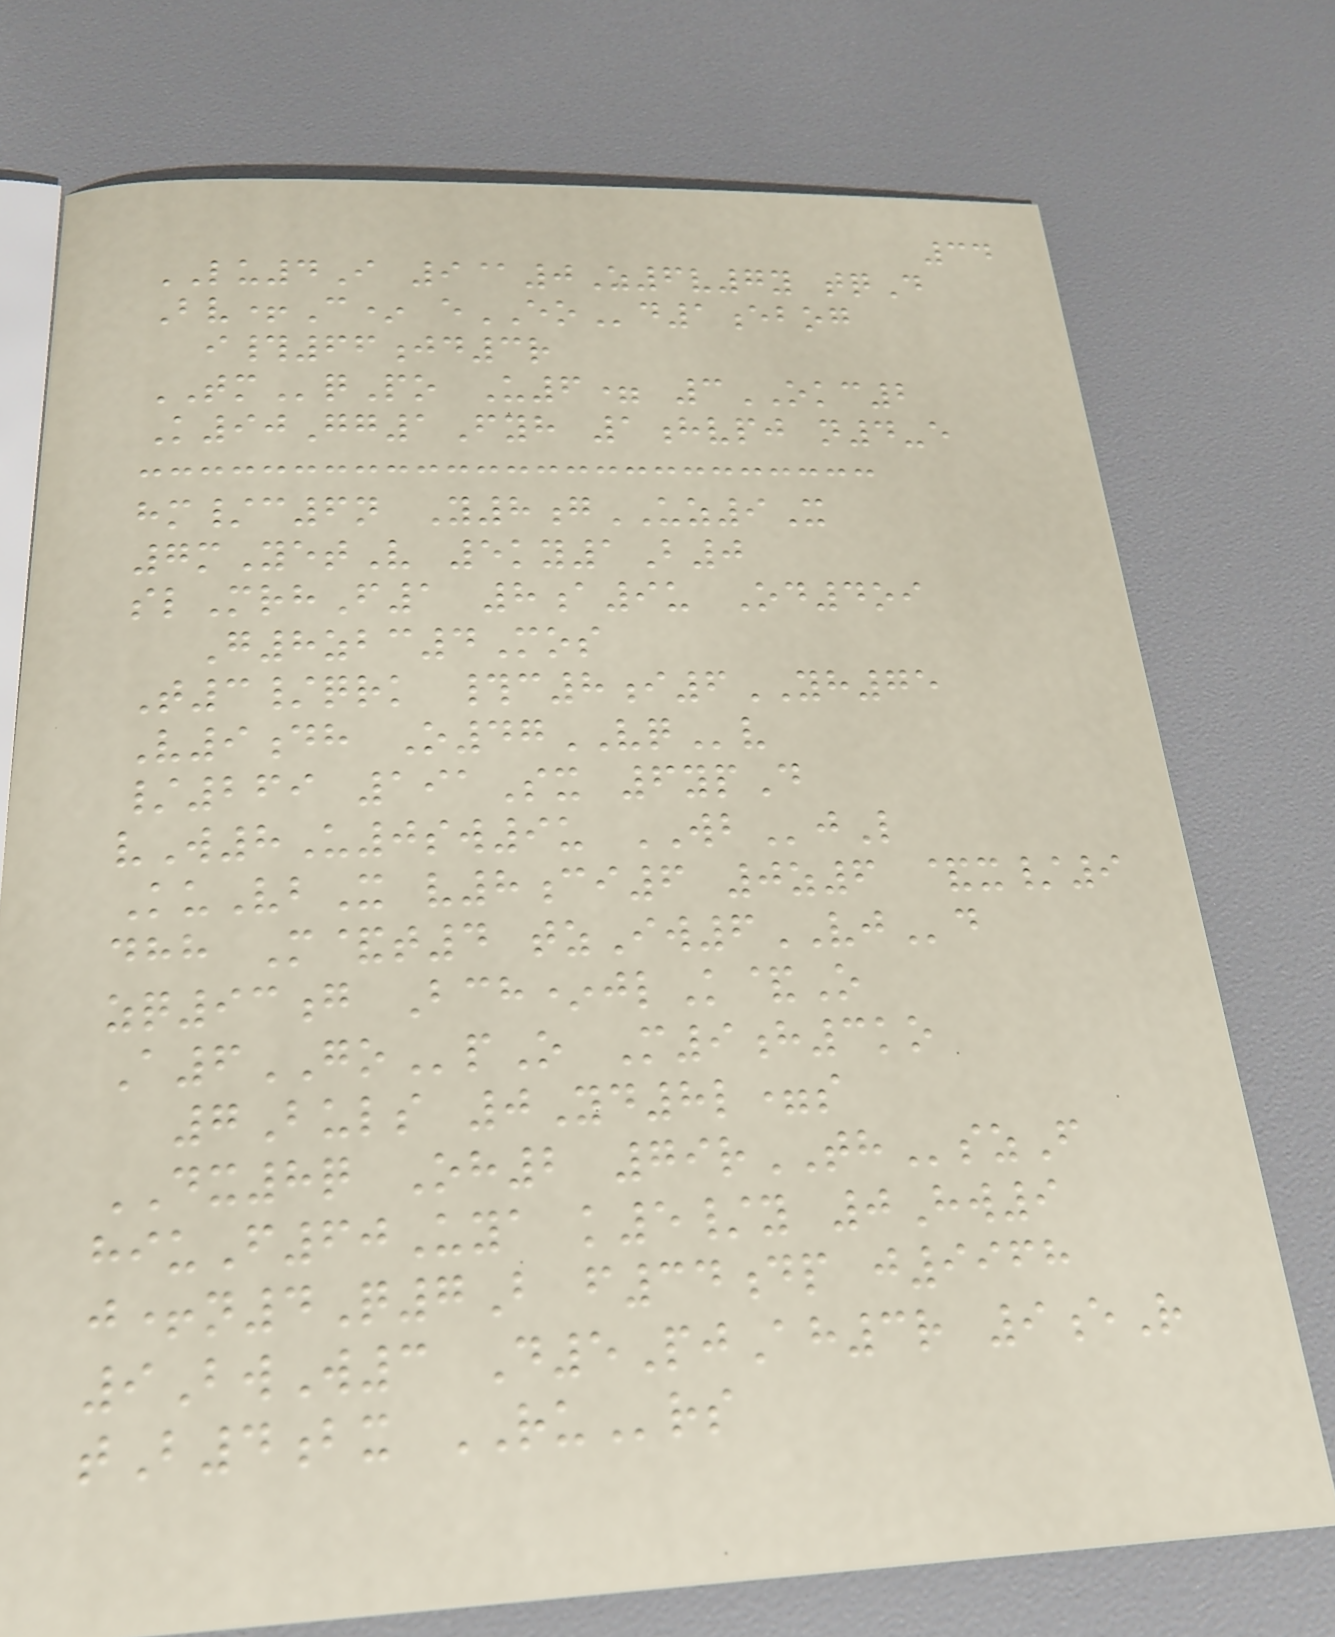34
LU4I 9@0Z6v7y tqD
Bv+C* eEOd1ebog
i#66jd3r
TMqPo U6= 3OKC2
K90Gg1Fyh 1hvpj n4-e
hm/c6n Y8gUZ9X
7mYetV 5ky1B0
slMrhF1 8a9u Od4oi
G8zbc4Mos
T3/qrk #c8i6YH75
V9dh O47VQv
/269 191Sx 6ypD
vW8U0sw9u WBjL
KuVbX v8ci6 0z6 &x/9
dhh M&t4 tzIw6VJd
zq93g Bch*jlK&O
A6GOpO M9h3ko
7Buls 0Yd8l=s
DX8q Oh2 79rTHszF
hiuF60Uya k5/y 0Hw9
j+n4Q7B f34dp j9968
9BwW3 D5PjAh3r 9eR
tB4bx RUrs
